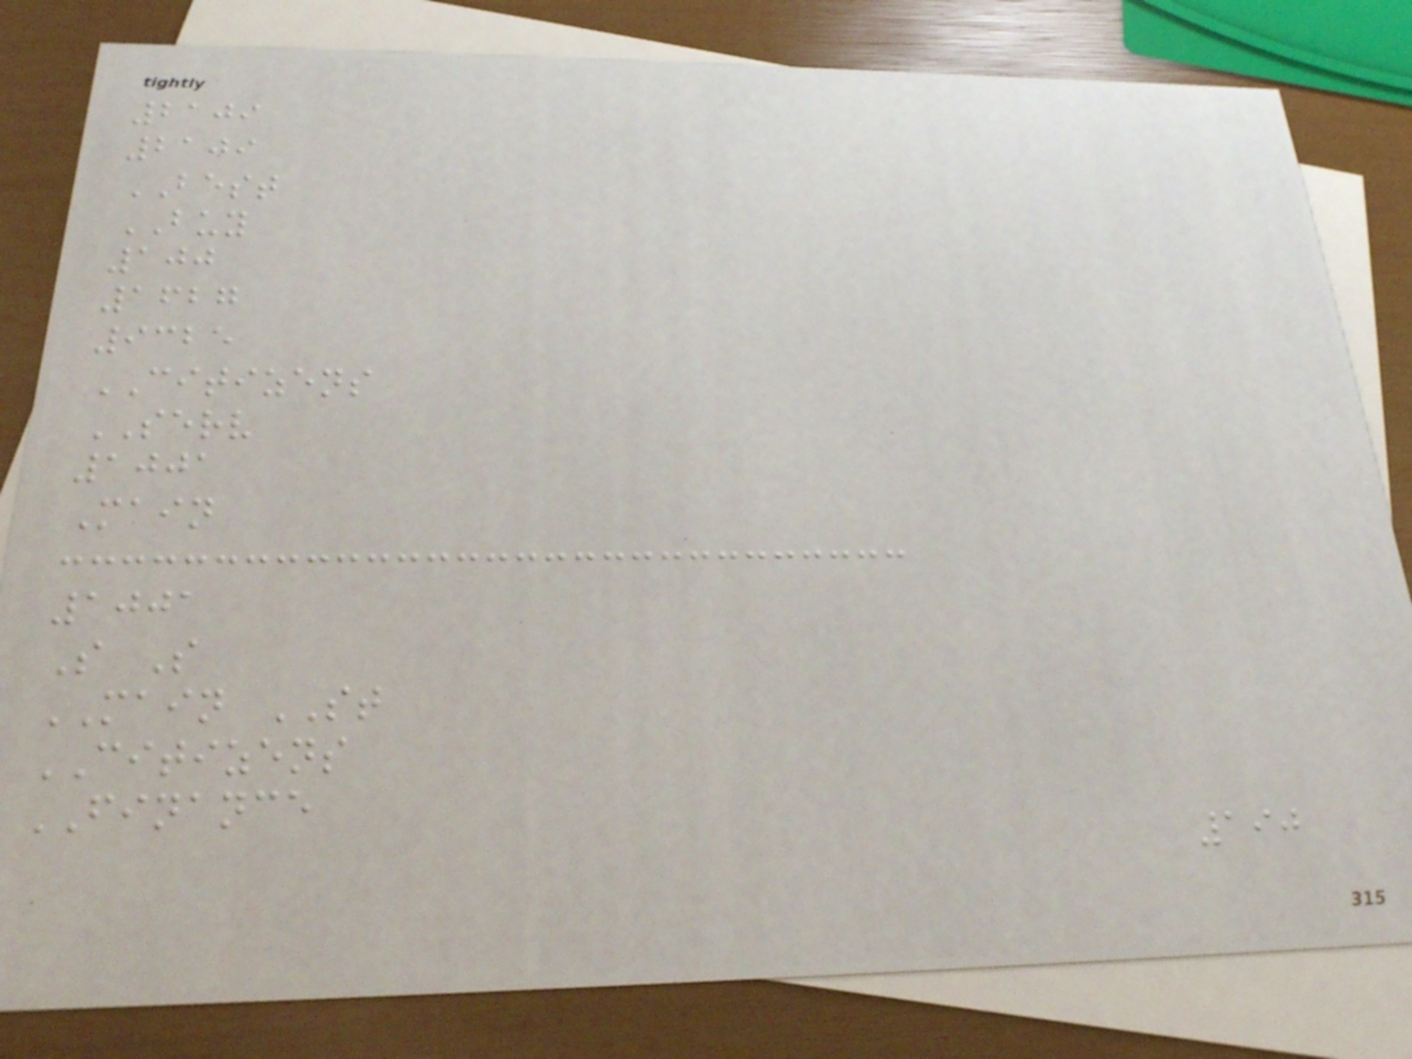2109
2109
BEST
BUY
100
1627
9325
CITIZENS
SERV
1001
Main
1001
S S
MAIN ST
CITIZENS
FINANCE
190
